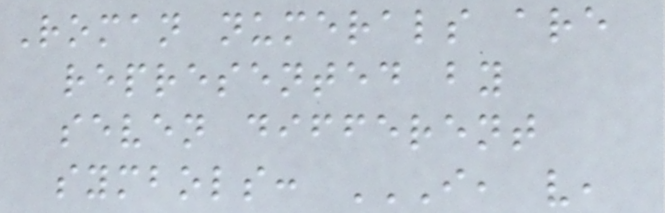Roman numerals are
represented by
seven different
symbols: I, V,
